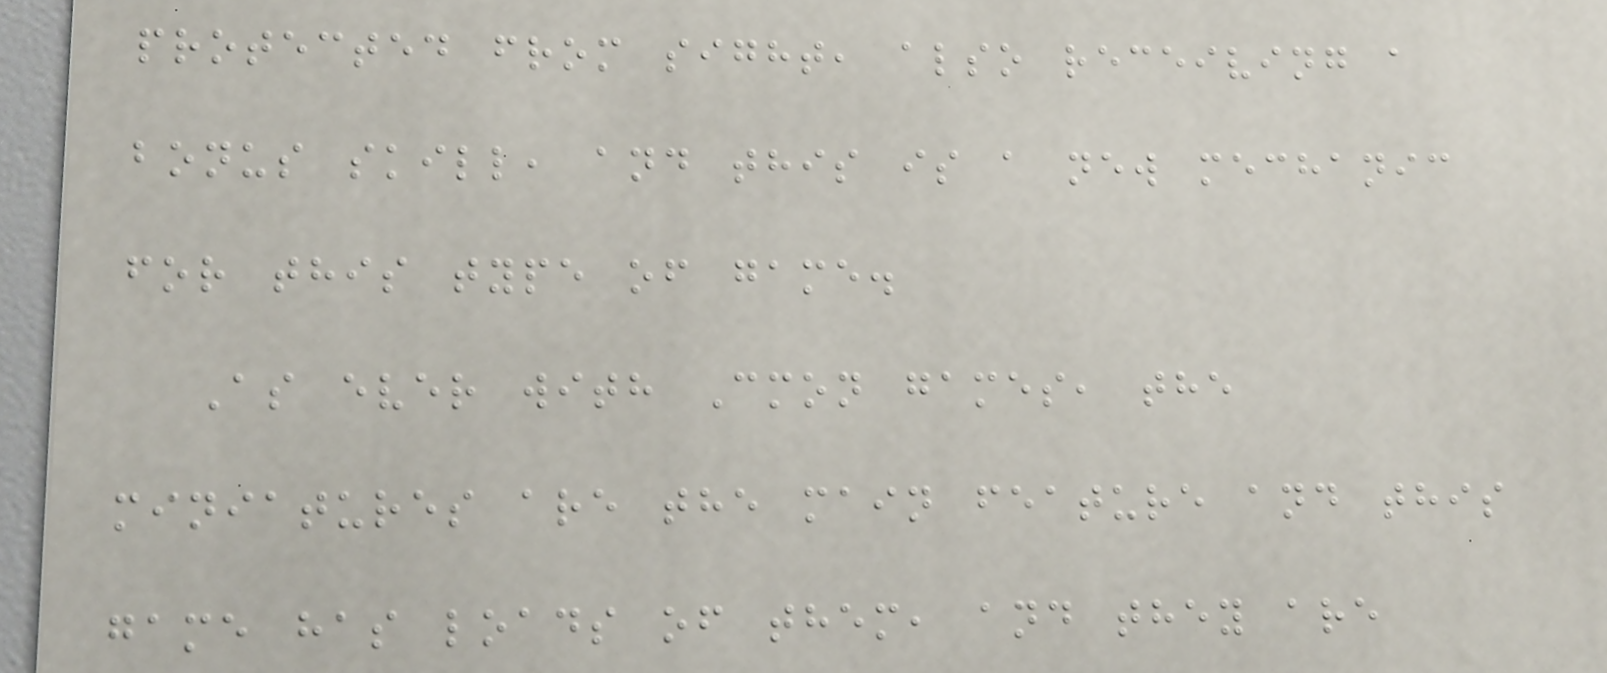protected from sight, also receiving a
bonus skill, and this is a new mechanic
for this type of game.
As ever with Cmon games, the
miniatures are the main feature and this
game has loads of them, and they are
